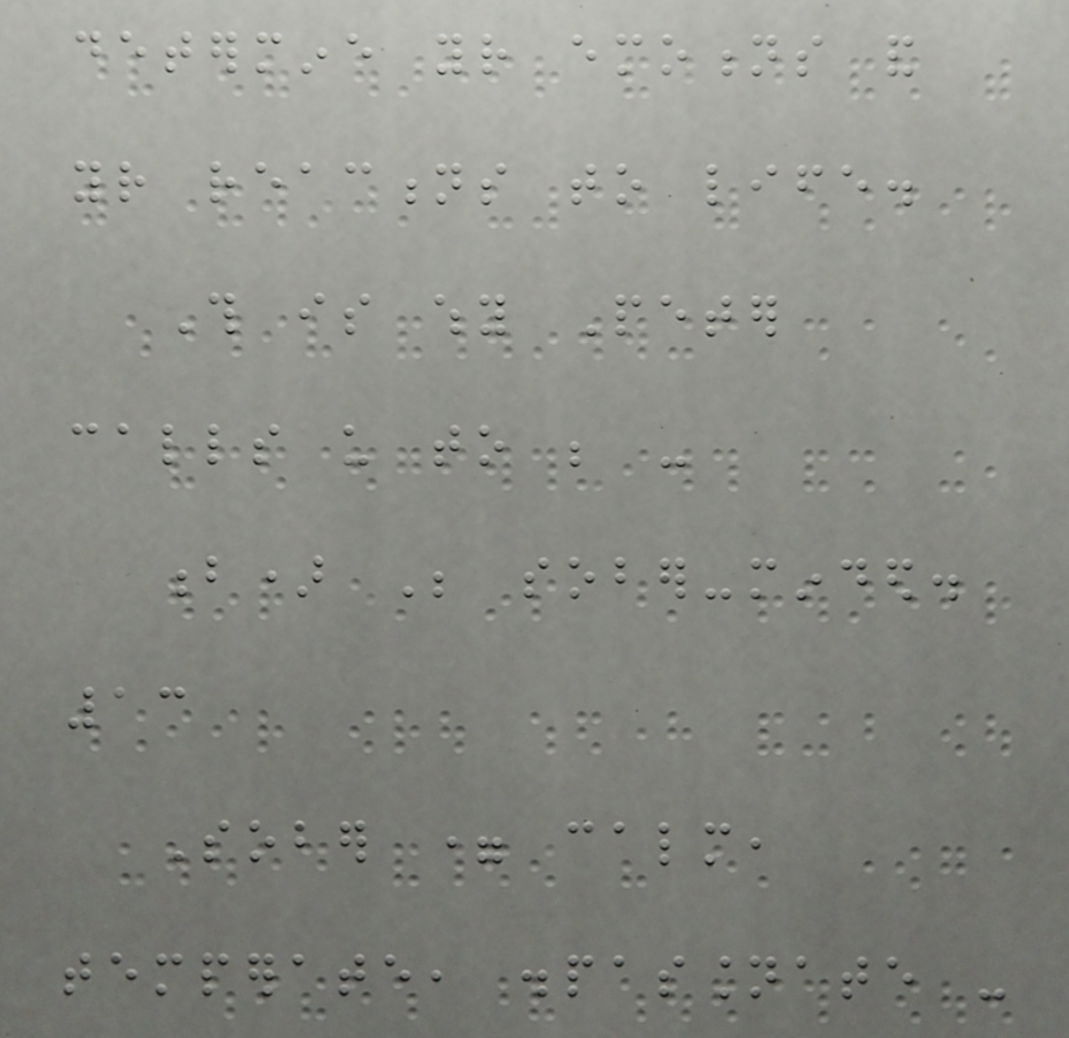determine your emotions and
your reactions to life.
This is why Peter
calls us to be -
b) Be sober-minded.
13
Sober = calm,
temperate, dispassionate -
